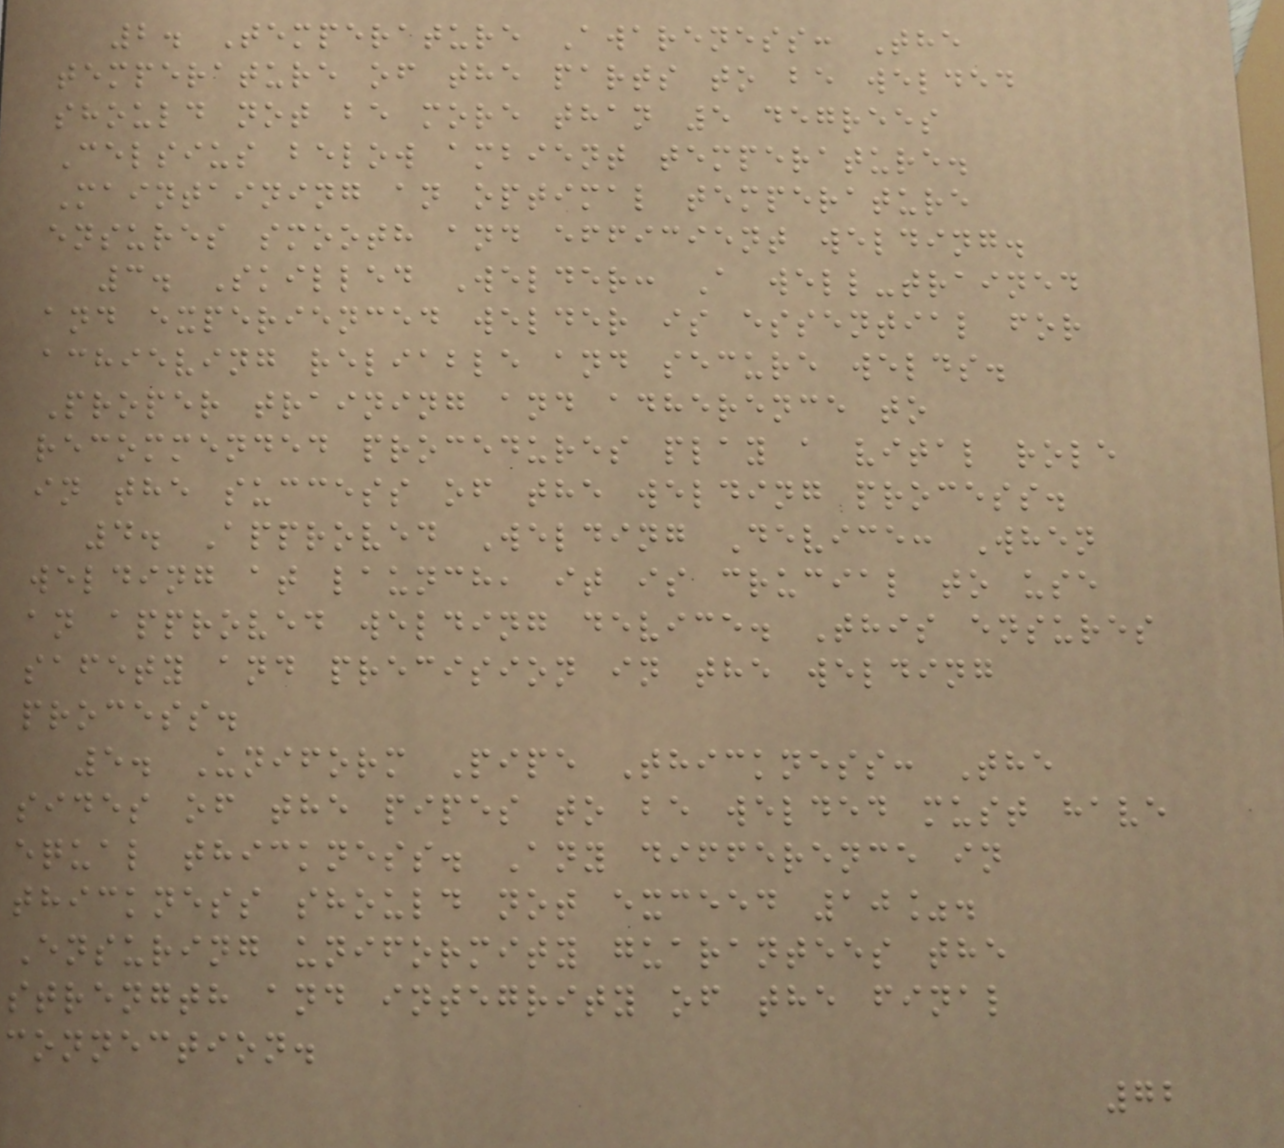2. Temperature Awareness: The
temperature of the parts to be welded
should not be more than 5 degrees
Celsius below ambient temperature.
Maintaining an optimal temperature
ensures smooth and efficient welding.
3. Skilled Welder: A well-trained
and experienced welder is essential for
achieving reliable and secure welds.
Proper training and adherence to
recommended procedures play a vital role
in the success of the welding process.
4. Approved Welding Device: When
welding at launch, it is crucial to use
an approved welding device. This ensures
safety and precision in the welding
process.
5. Uniform Pipe Thickness: The
sides of the pipes to be welded must have
equal thickness. Any difference in
thickness should not exceed 10%.
Ensuring uniformity guarantees the
strength and integrity of the final
connection.
72
